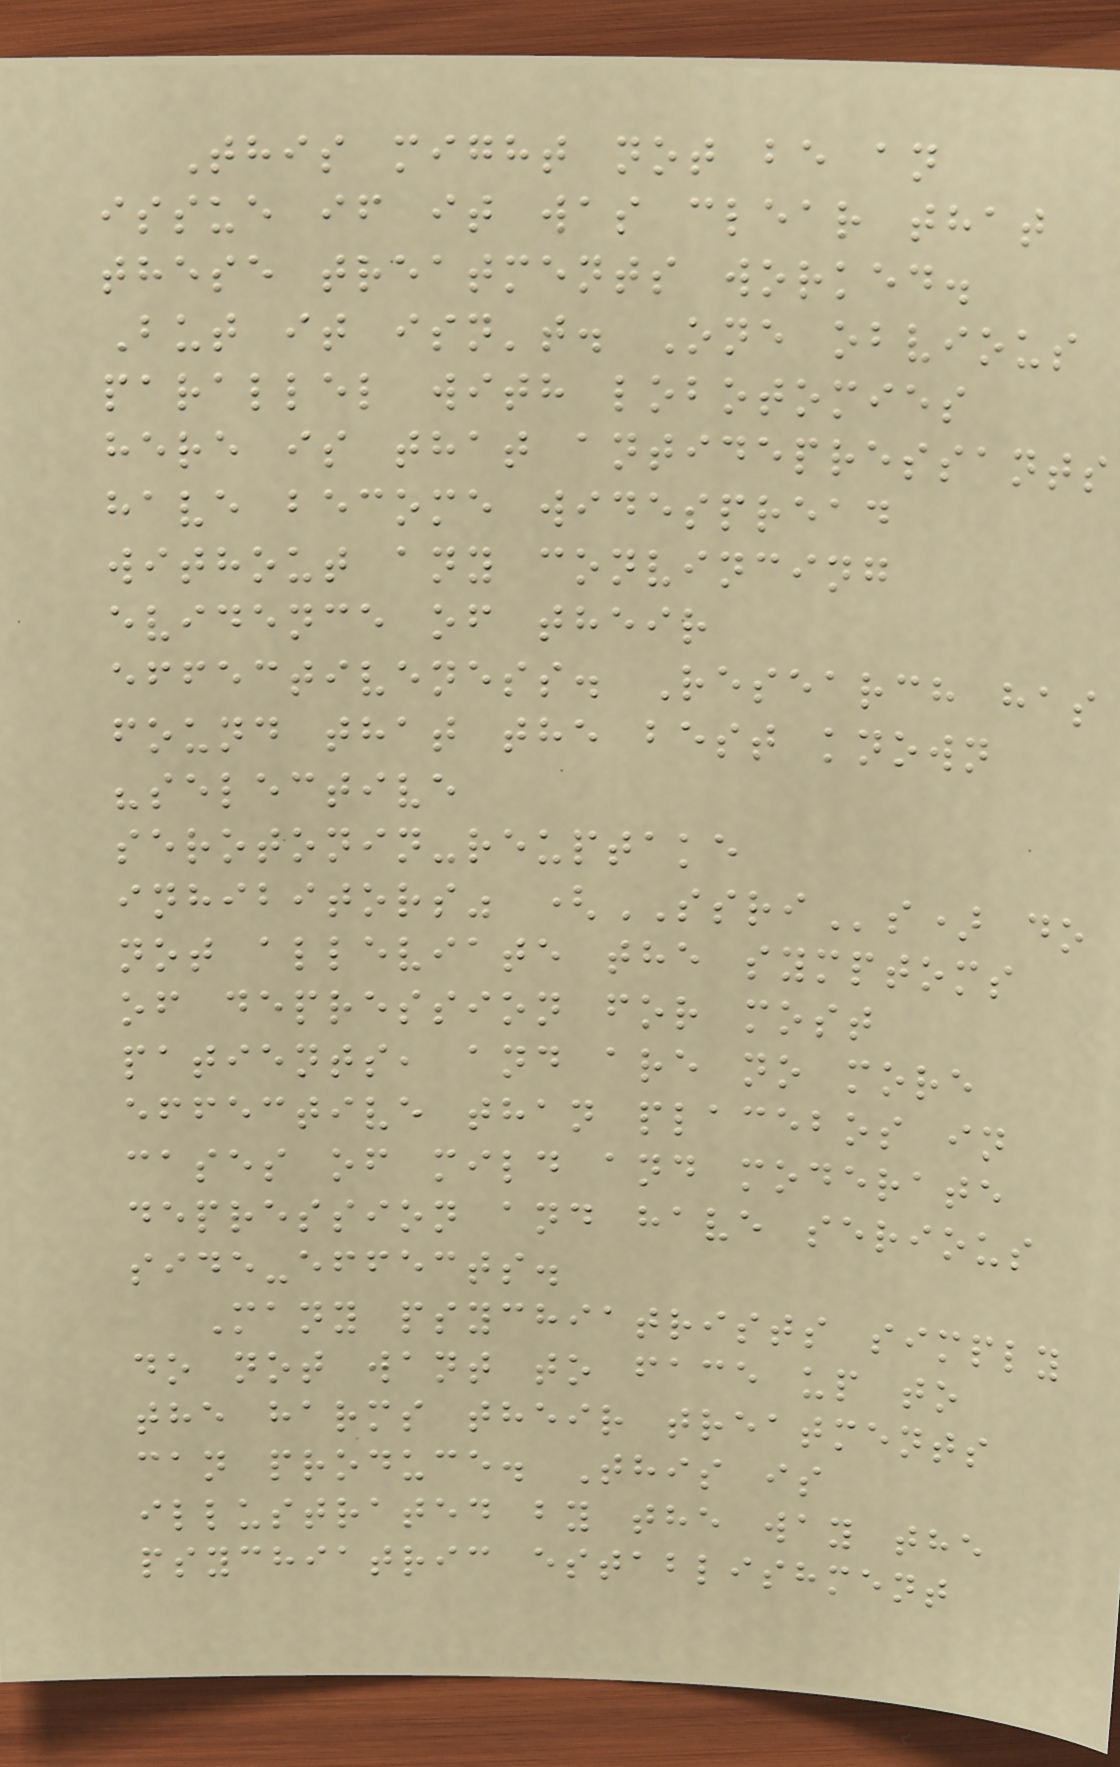This might not be an
issue if it was clear that
these treatments worked.
But it isn't. One obvious
parallel with lobotomies
here is that antidepressants
have become widespread
without any convincing
evidence of their
effectiveness. Research has
found that the best known
"selective
serotonin-reuptake
inhibitors" (SSRIs) do
not alleviate the symptoms
of depression for most
patients, and are no more
effective than placebos in
cases of mild and moderate
depression and have serious
side-effects.
Many psychiatrists simply
do not want to face up to
the harms their treatments
can produce. This is
illustrated by the way the
psychiatric establishment
